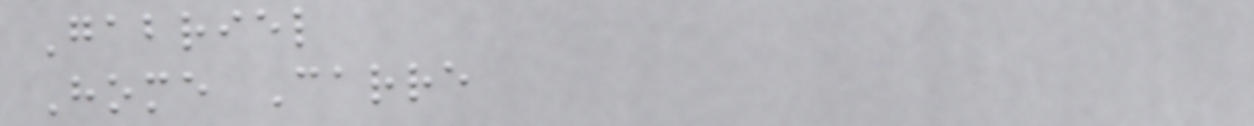Gabriel
Home Carre
